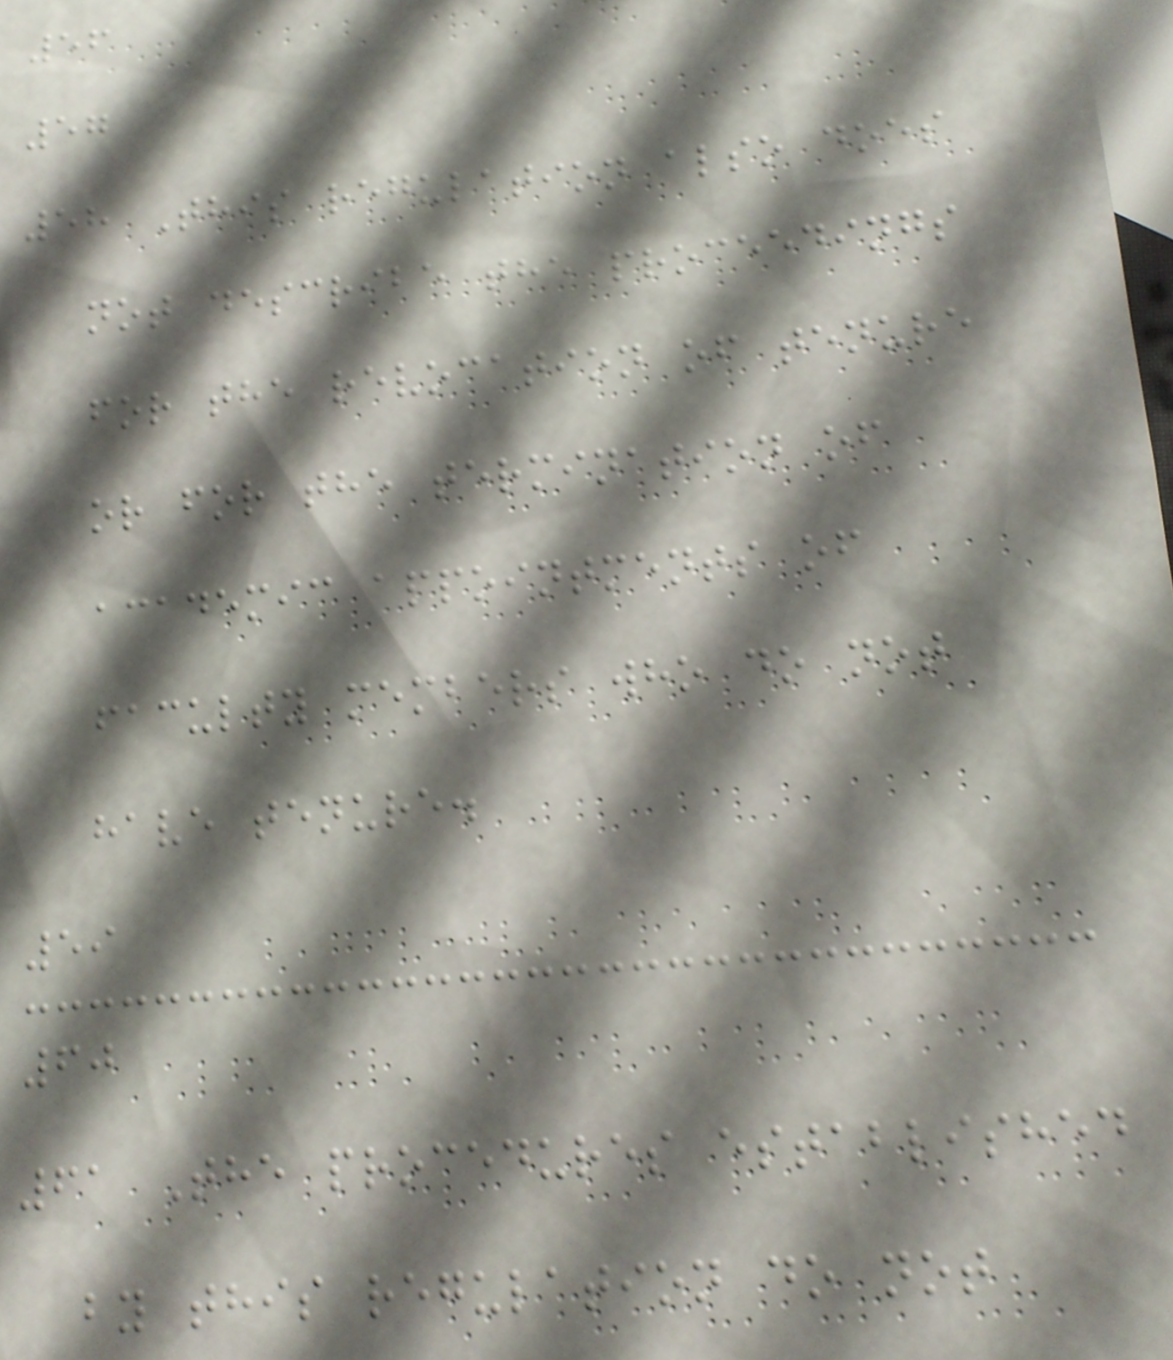56
57
58 This regulation also does
not describe the proceedings
for the revocation of tenure
or for the termination of
academic appointments of
faculty members who do not
have tenure.
59
60
61 The procedures established
by this regulation do not
